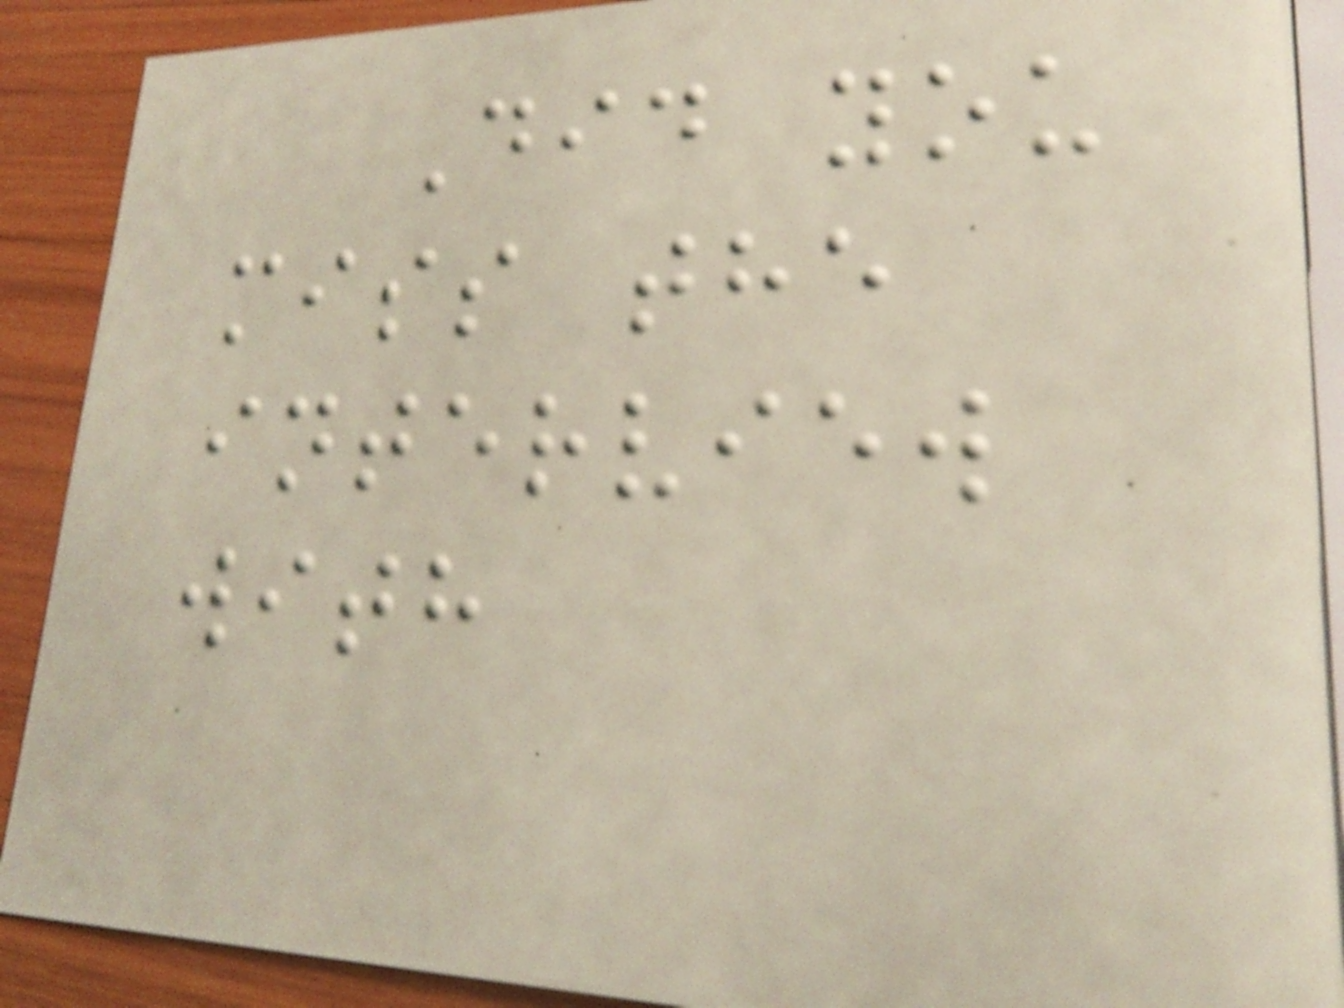Did you
miss the
interview
with
